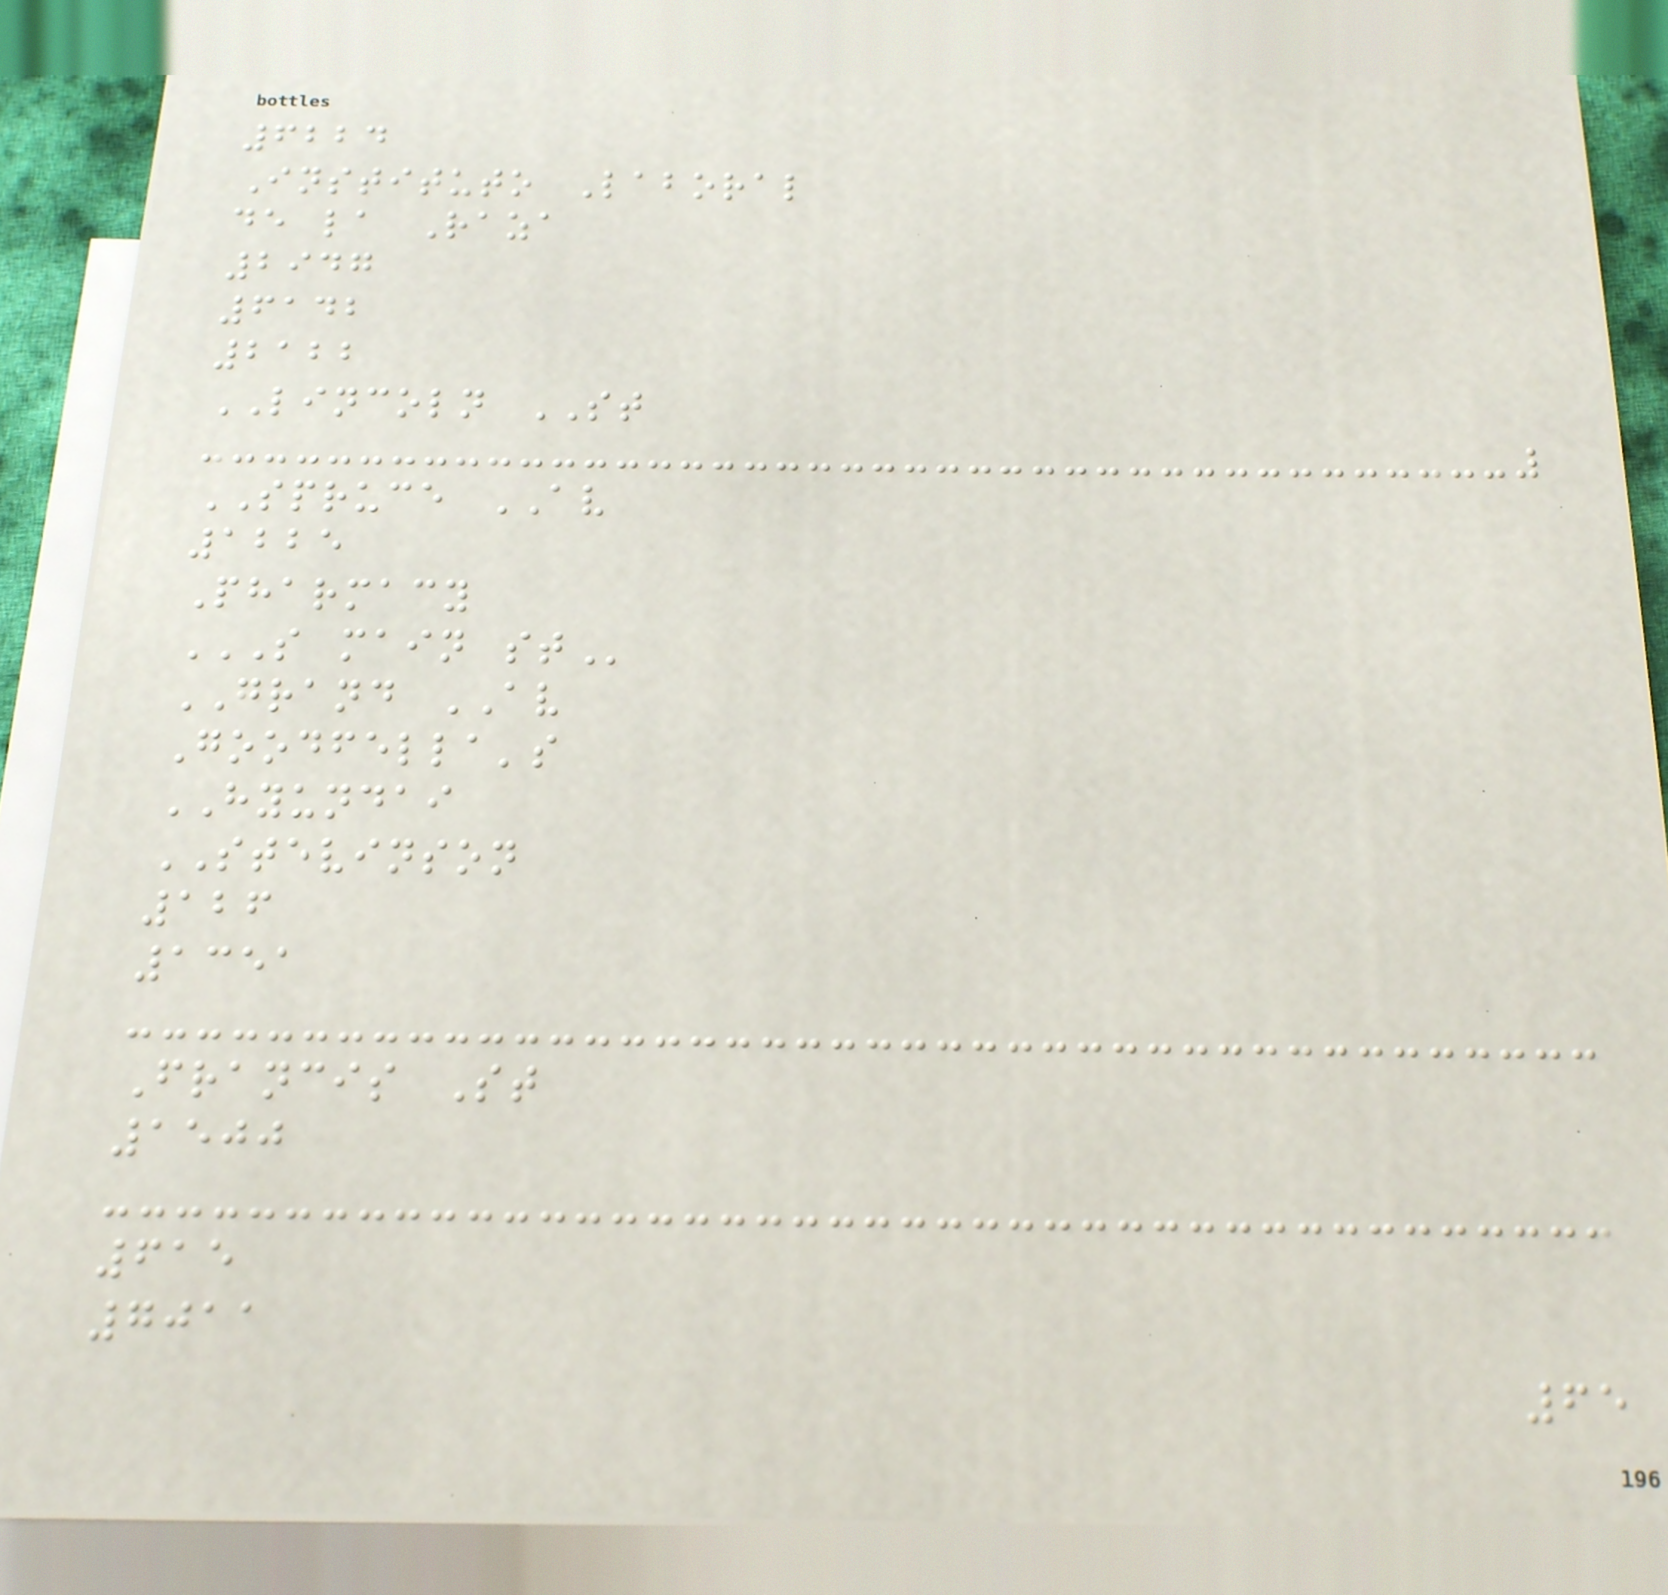6224
Instituto Laboral
de la Raza
2947
6142
2122
LINCOLN ST
SPRUCE AV
1225
Pharmacy
S MAIN ST
GRAND AV
Goodfella's
HYUNDAI
STEVINSON
126
1351
Francis St
1500
615
7011
65
